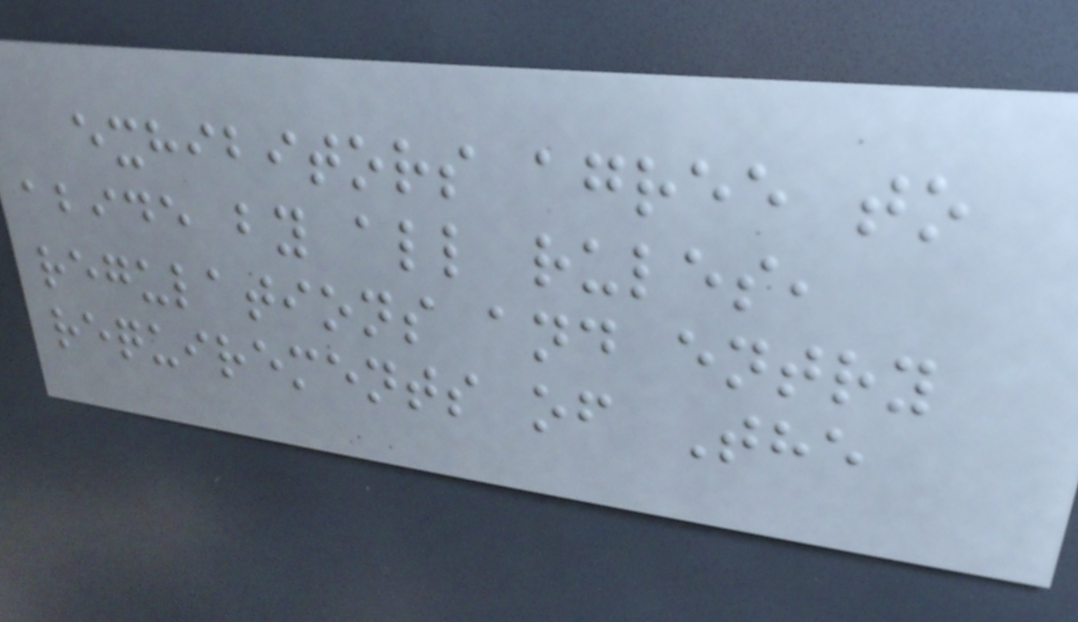exhibitors agree to
abide by all rules,
regulations and entry
requirements of The
